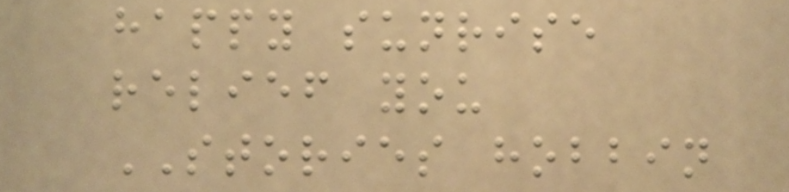happy sunrise
relief you
STORIES hobbin
